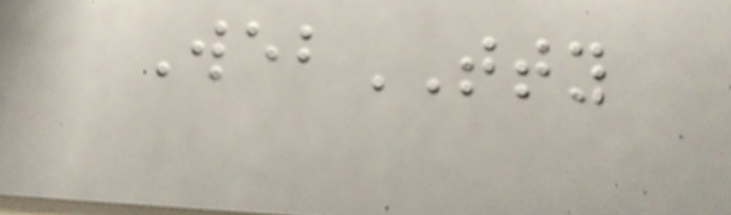WebTTY
